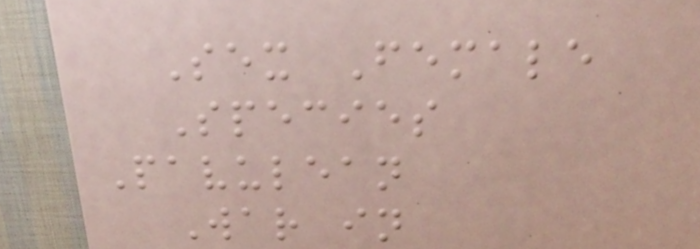Sex Female
Species
Pavulean
War in
